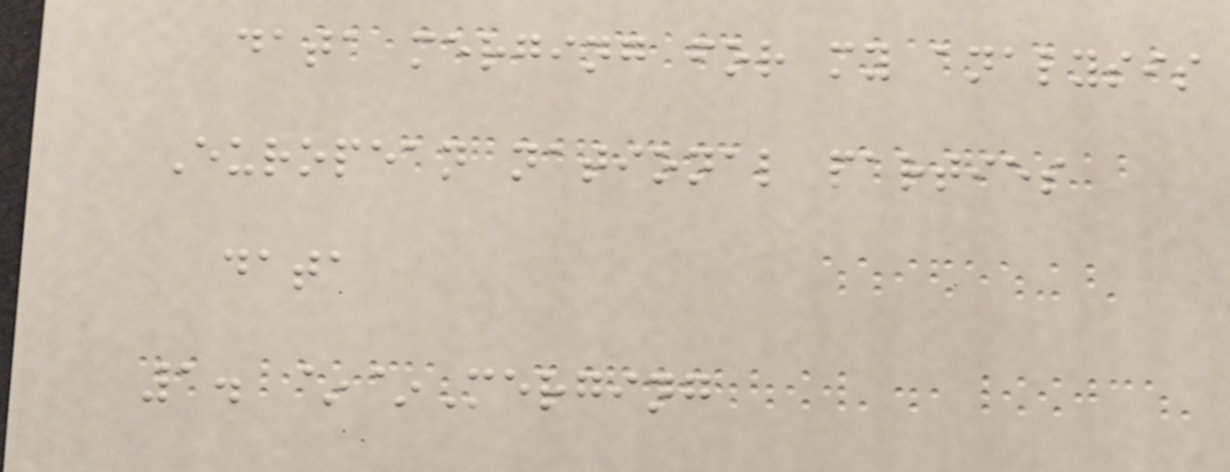data merging for my analysis
European national parties
data
1. ~~Merging
